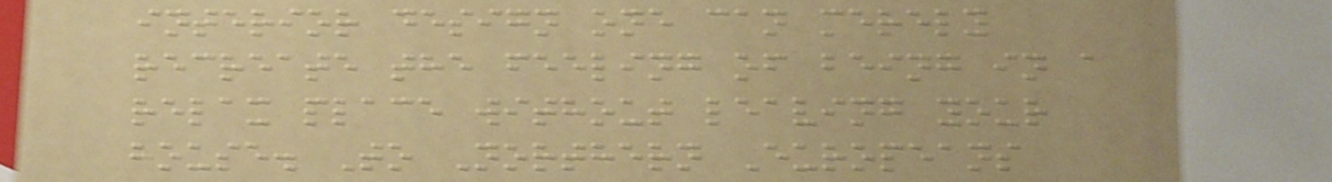interior design one can merely
recreate the feeling of being in a
relax place without leaving your
house. To Northern Europeans
